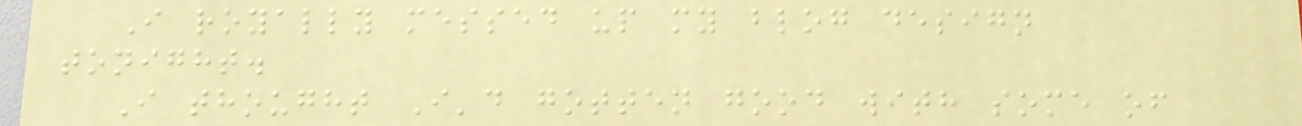I royally messed up my blog design
tonight.
I thought I'd gotten good with some of
